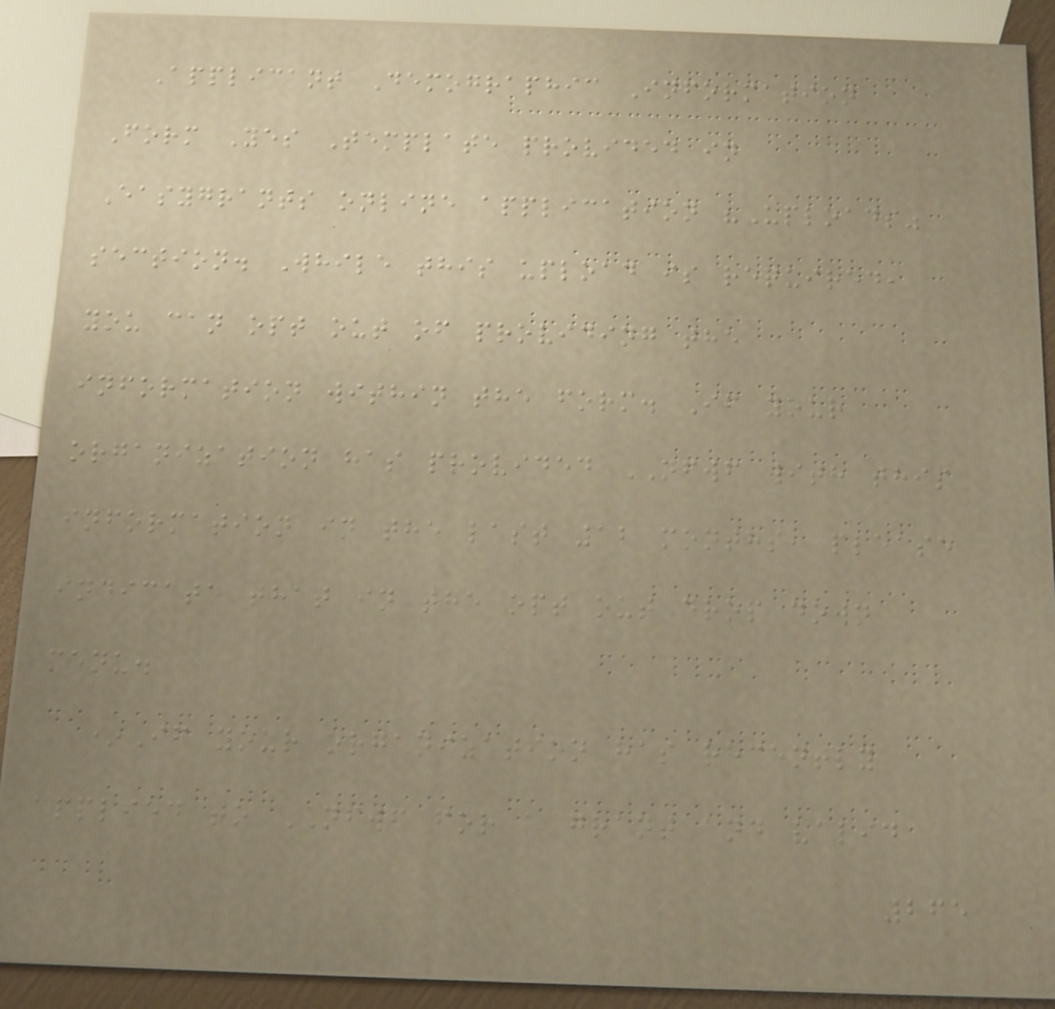Applicant Demographic Information
Form Yes Template provided in
Easygrants online application "Uploads"
section. While this upload is required,
you can opt out of providing the
information within the form. If your
organization has provided NFWF with this
information in the last 12 months, please
indicate that in the opt out drop down
menu.
*If your organization has recently
applied to NFWF for a grant and valid
265
